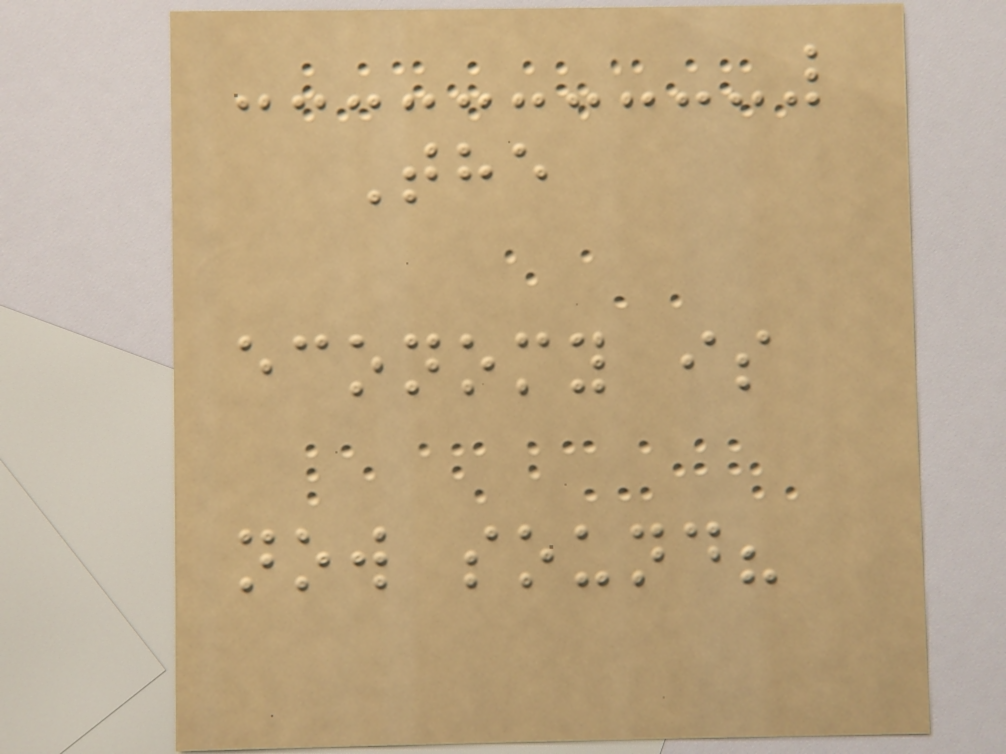The
economy is
now sound?
